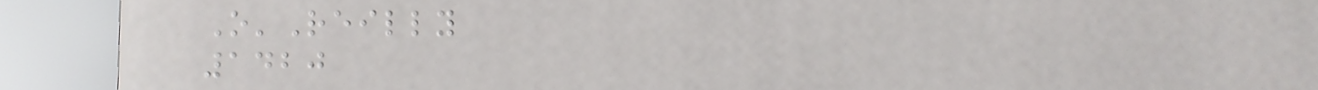O'Reilly
1420
